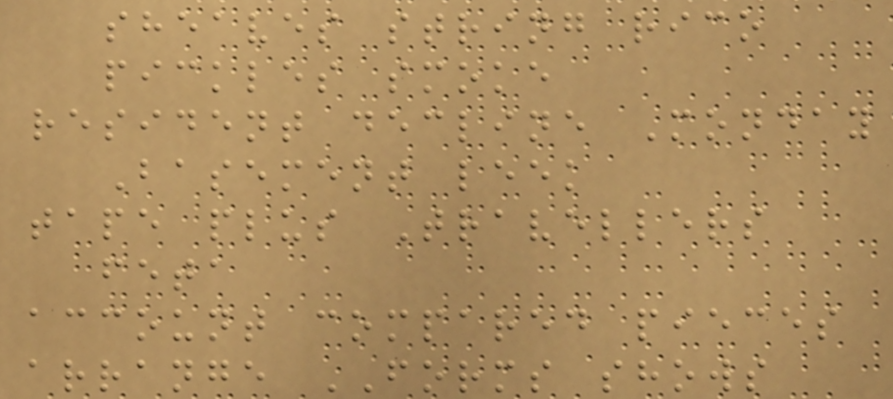sheaves string rico
pickles smoke
resident decline Monday
Basement leek
tape plus Travellers
feta
account compared pieces
arrange FORMS shows
